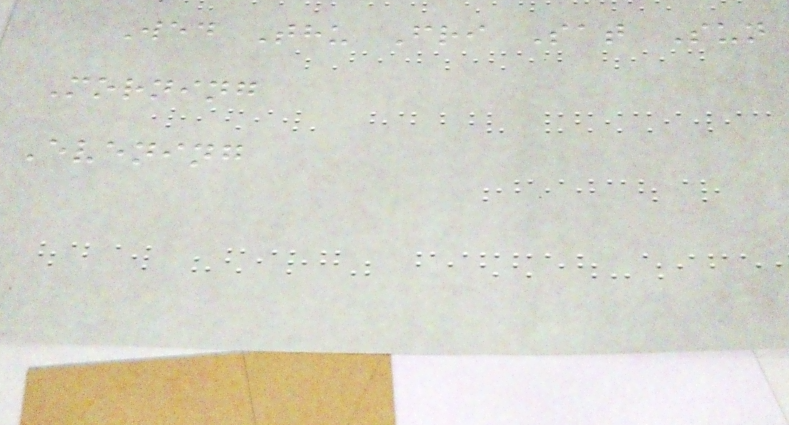Wed Thu Fri Sat Sun
Morning
Evening
